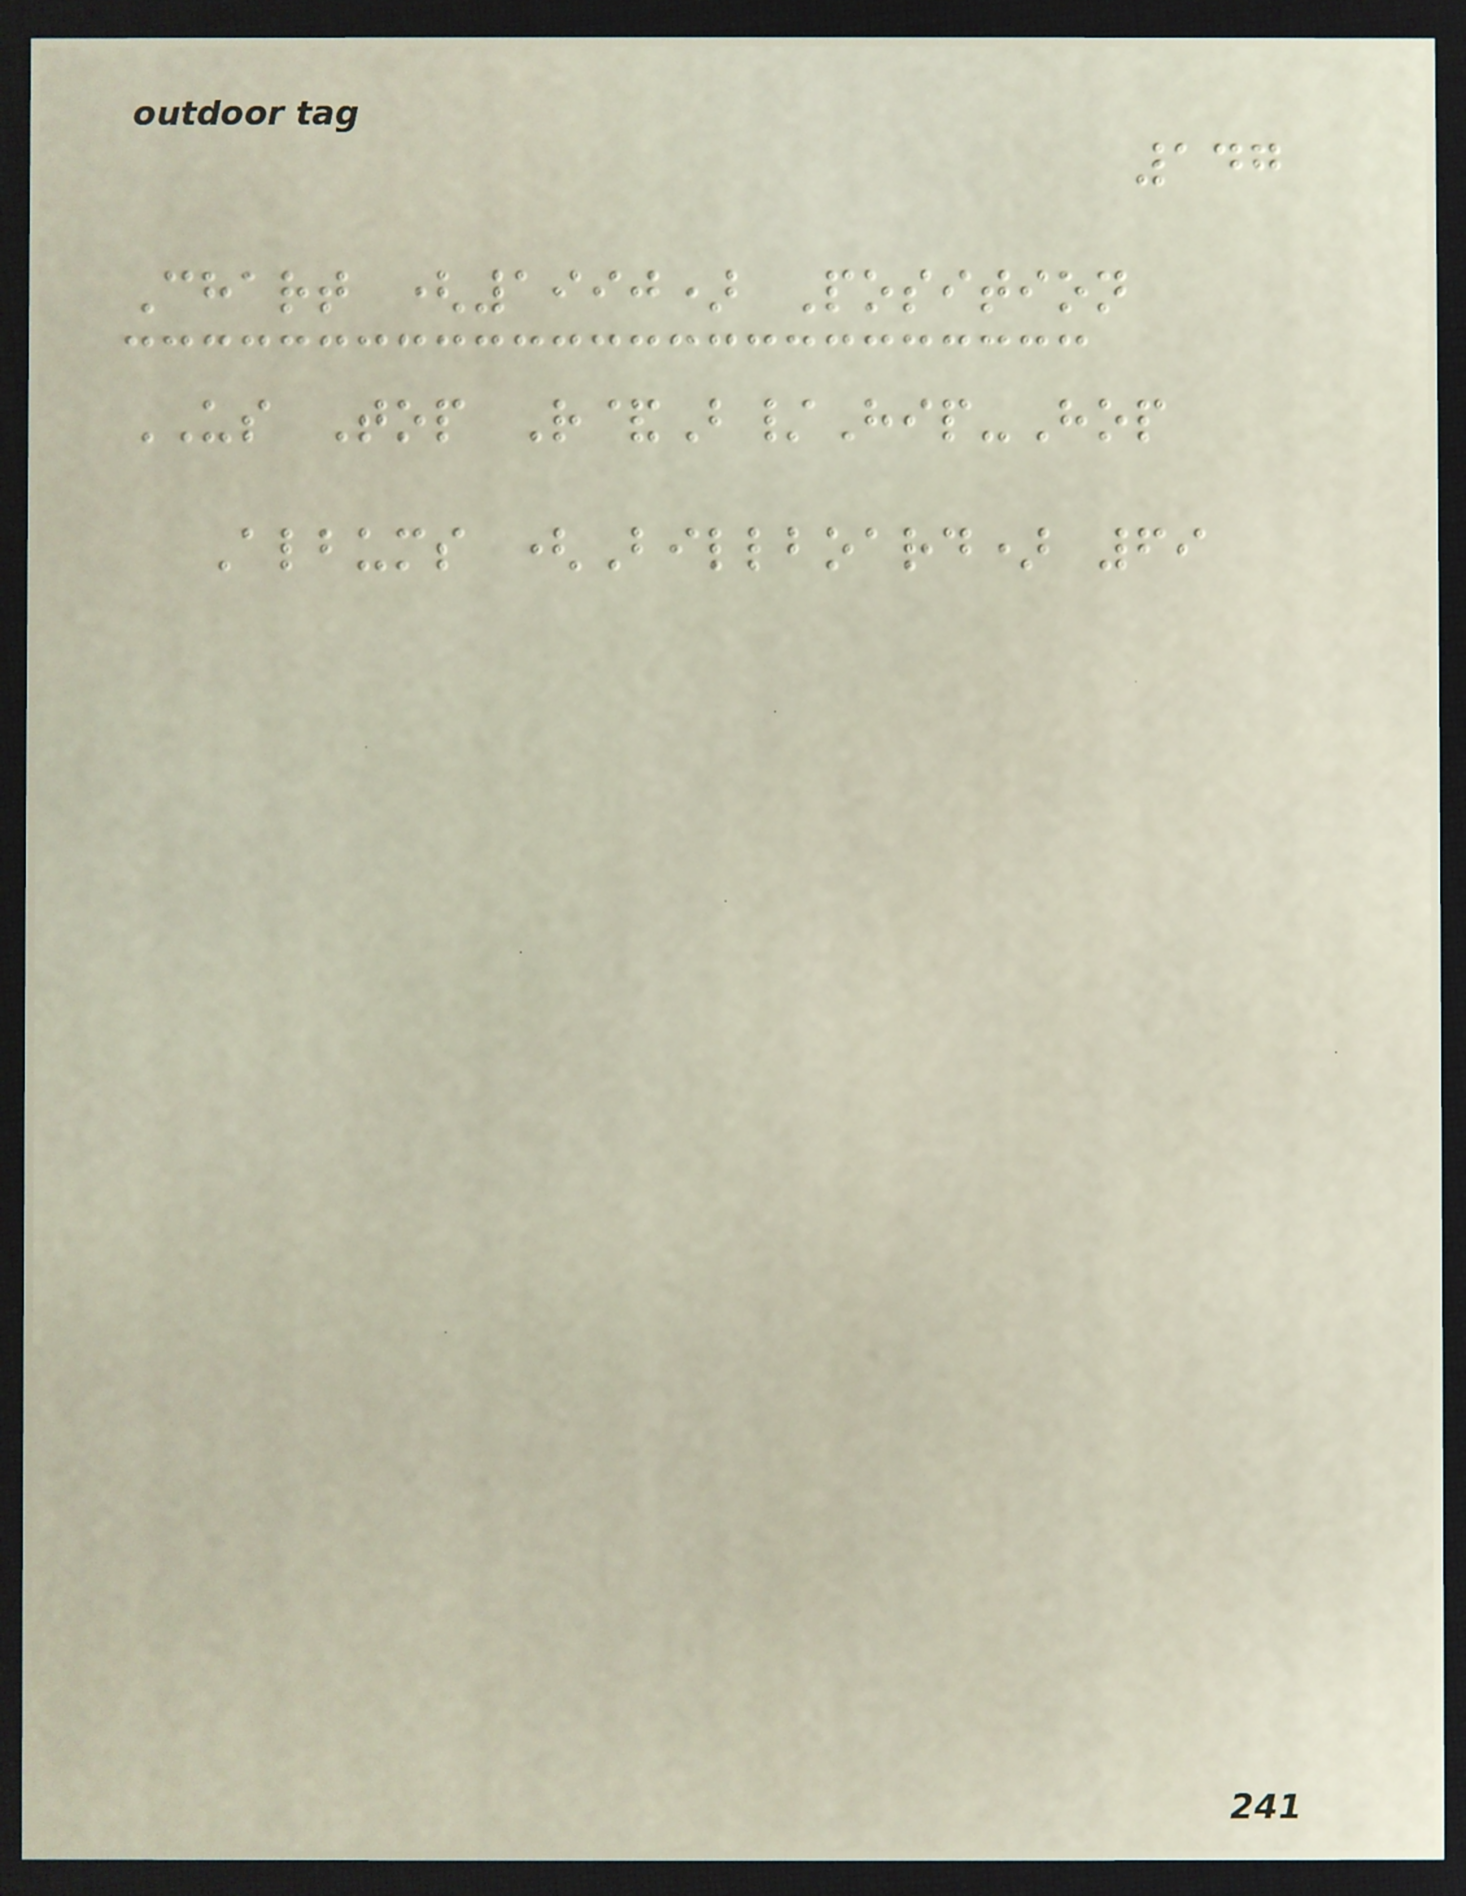147
Chart (1990) Position
US Top R&B/Hip-Hop
Albums (Billboard) 69
